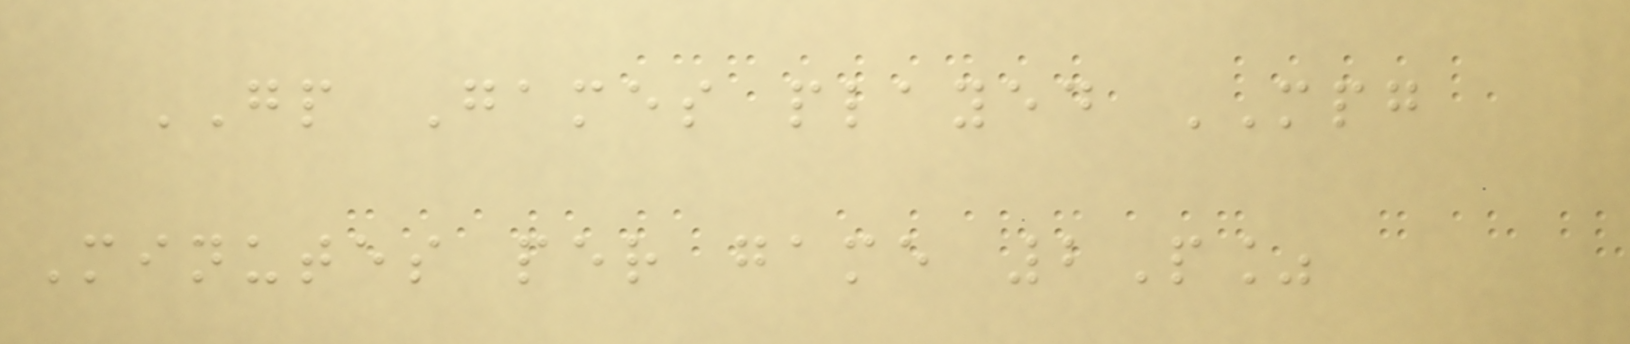GP Games played MPG
Minutes per game 2P%
